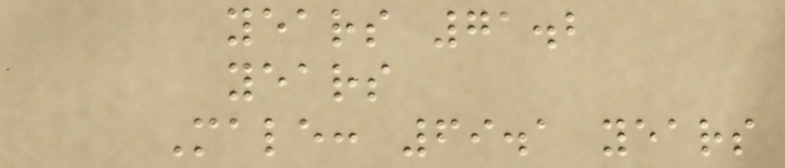years 71.2
years
Male: 69.1 years
